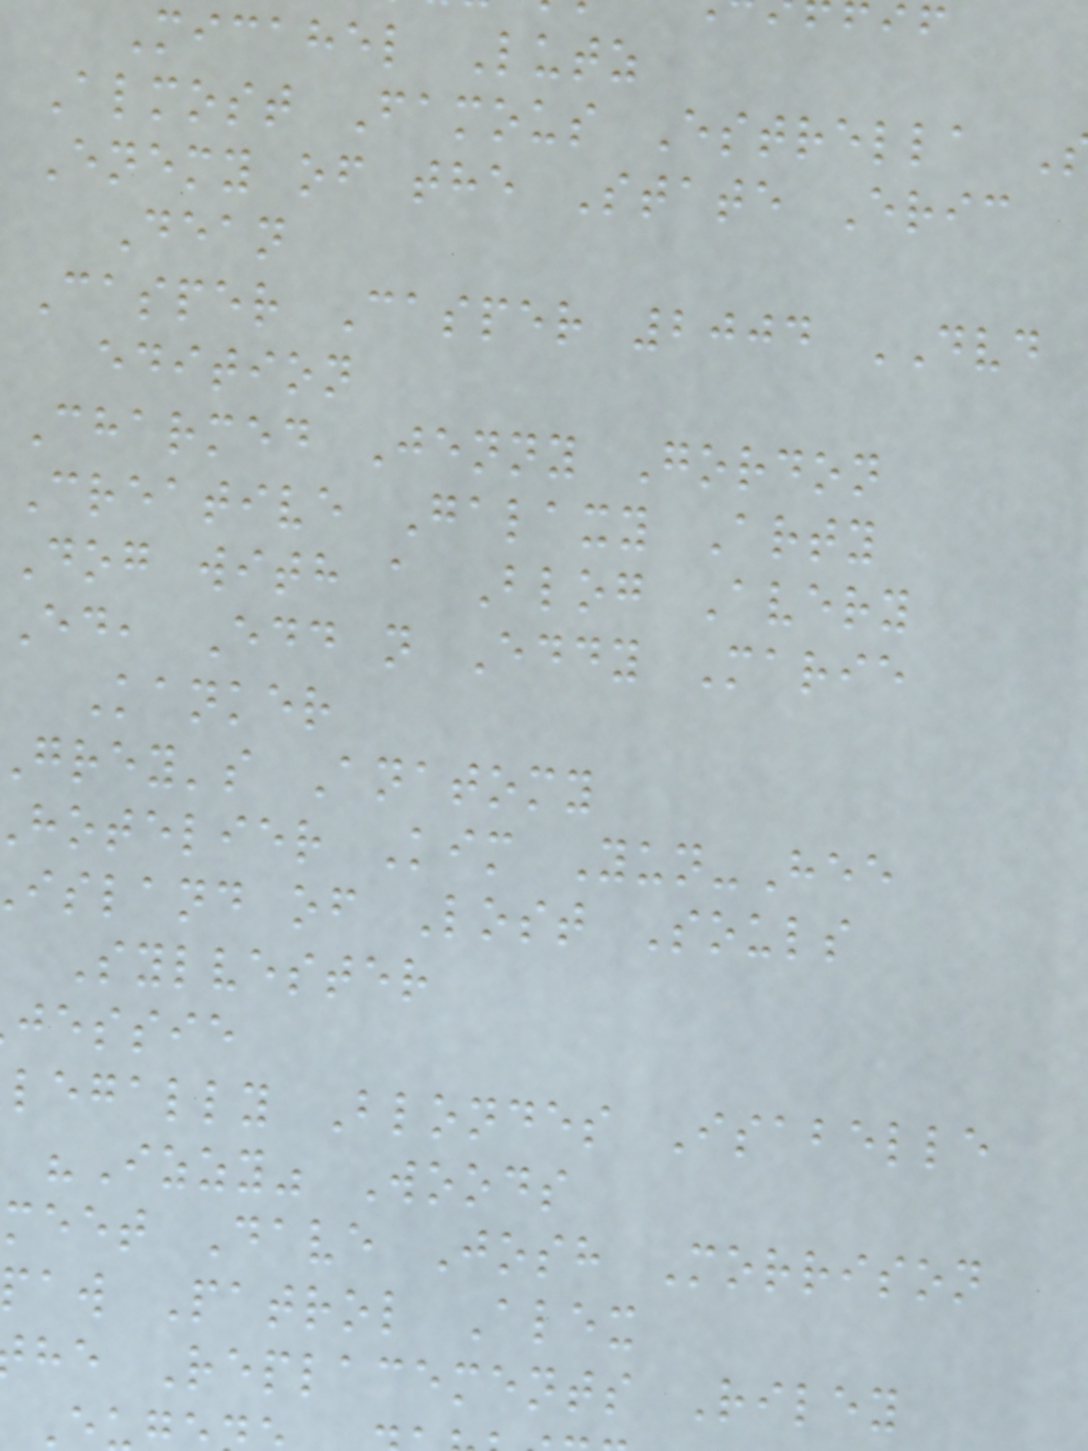Micahel Lutz
Almost Famous Estrella
Enemy of the State Eric
Dean
Casper Casper 2004 DVD
edition
Charmed Jenny Gordon
Creative Galaxy Arty
Dog with a Blog Avery
Ed, Edd n Eddy Marie
Kanker
grey's Anatomy
hotelier Kim Yun-Hee
island of Lost Souls
Sylvester
jessie
legally Blondes Isabelle
"Izzy" Woods
meet Dave Josh Morrison
paw Patrol Alex
he Replacements Riley
